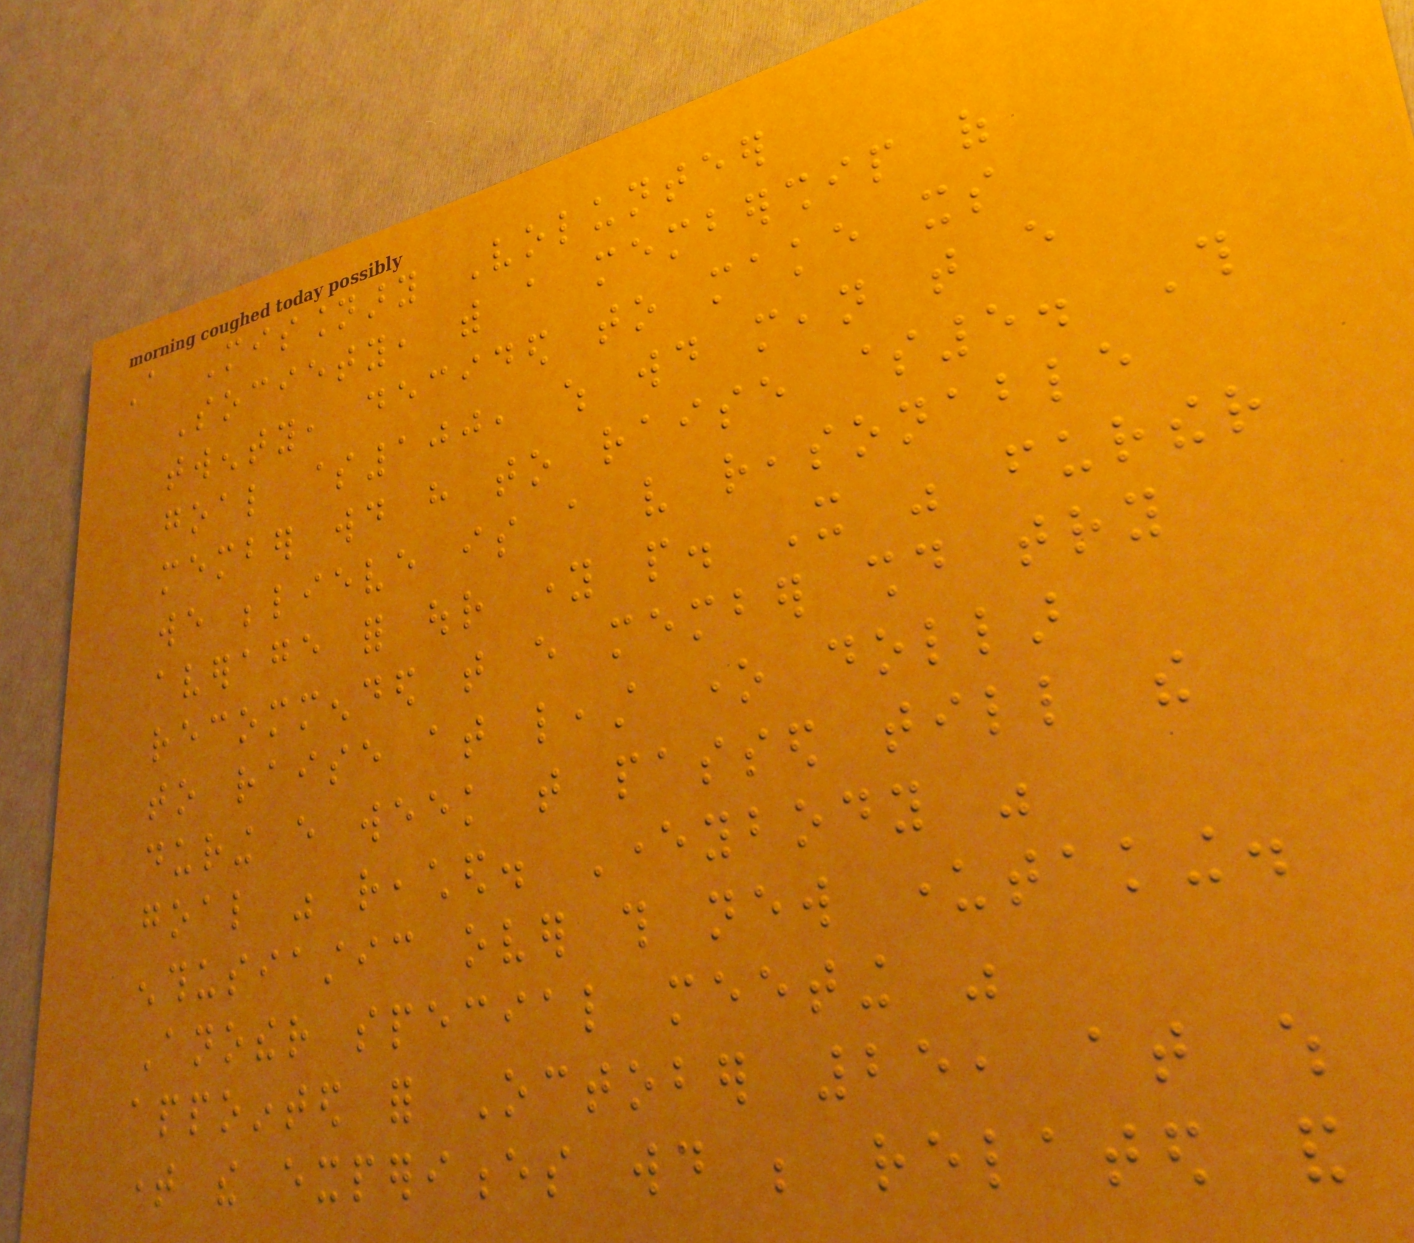A Missionary Volunteer
Society, with a membership of
twenty, decided to make its
goal $100, which would mean that every
member would have to raise $5. This
we believe is a very reasonable
average for our young people. It was further
recommended that every member should try
to raise at least one dollar
during every week that passed till the
goal was reached. Everybody was
enthusiastic over this new undertaking.
Another special meeting was
appointed for October 25, at which
time the experiences would be related and
